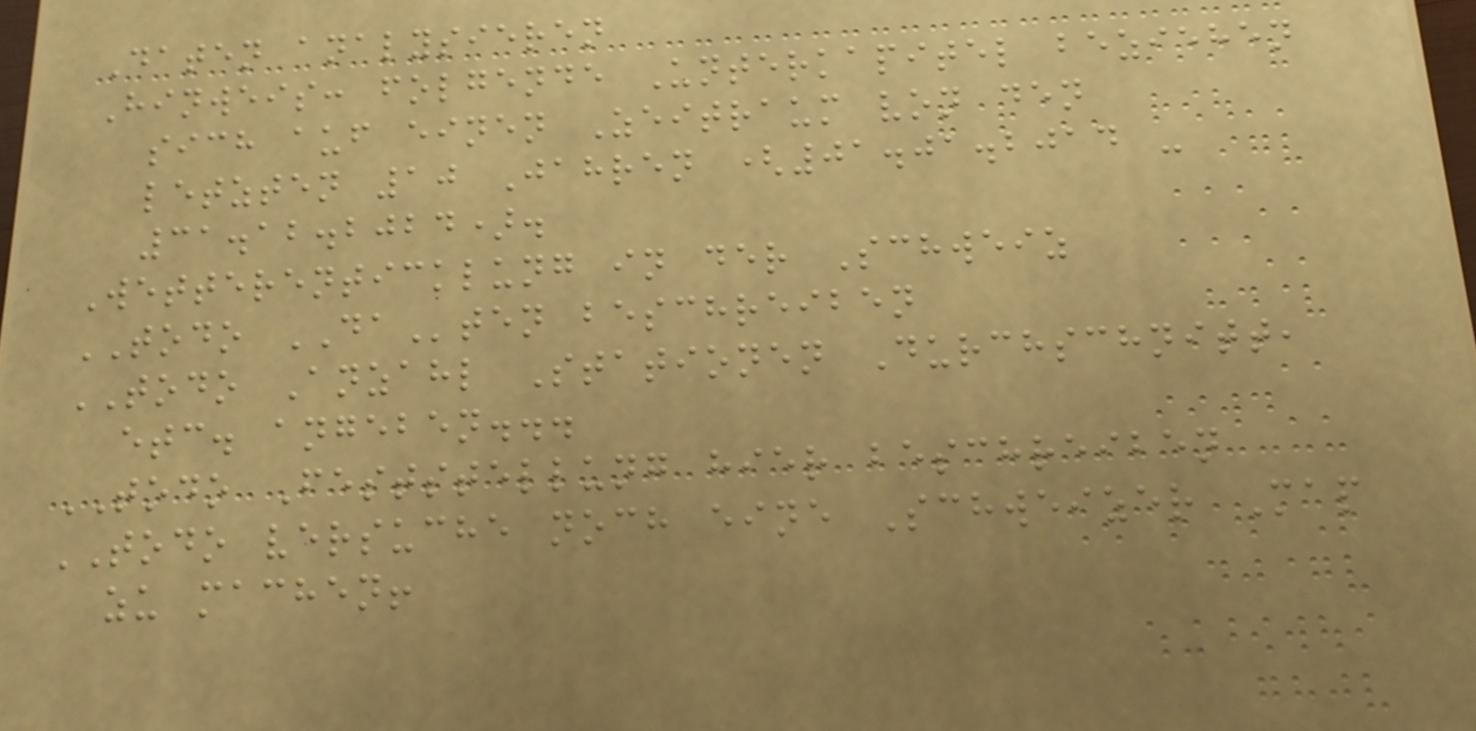Daten analysieren
Hinweis: folgende Unterkapitel beziehen
sich auf einen Zeitraum von den
letzten 10 Jahren (01.01.2014 -
31.12.2024).
Wetterenticklung in der Schweiz
TODO DAten beschreiben
TODO Anzahl Stationen Durchschnitt,
etc. angeben...
TODO Feststellung hier beschreiben
TODO versuche noch eine Schweizer Map
zu machen!
